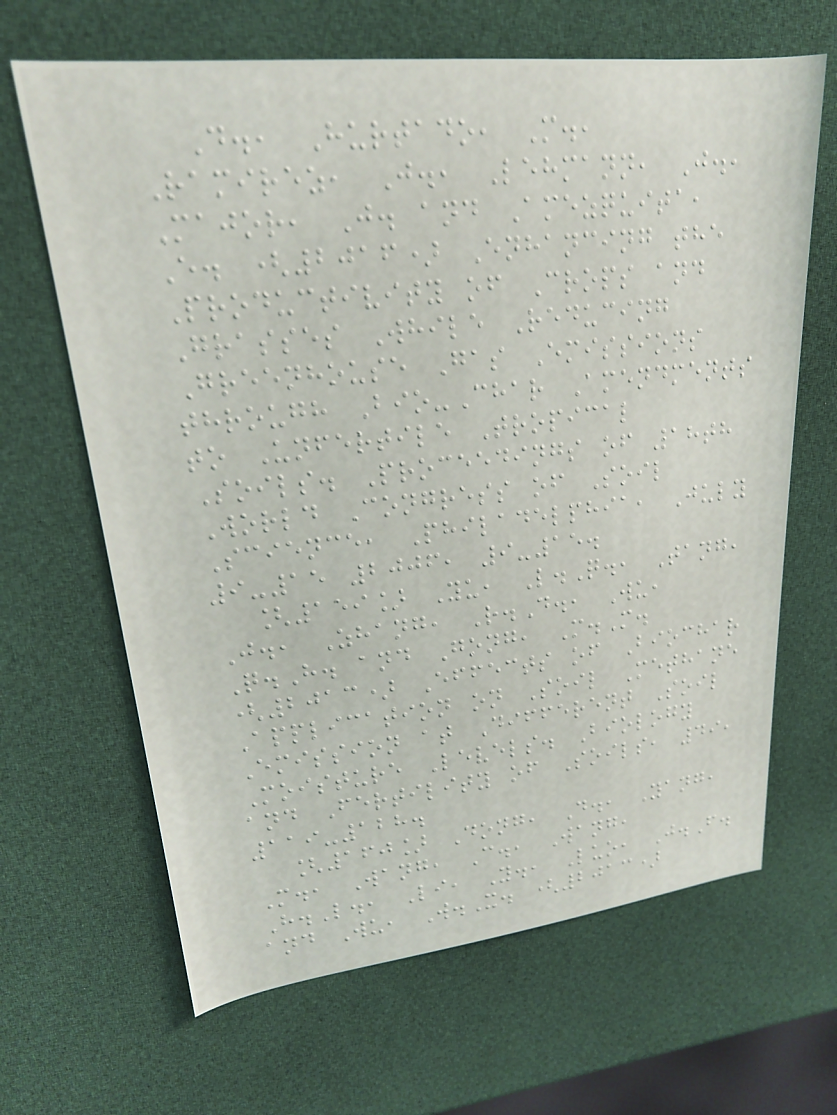D., Hurtado, M.,
Ramirez, J., Lehmann, J.,
Major, J. and Amezquita,
E. (2016) Enhancing the
Productivity of Crops and
Grasses While Reducing
Greenhouse Gas Emissions
through Bio-Char Amendments
to Unfertile Tropical
Soils. Proceedings of 18th
World Congress of Soil
Science, Philadelphia, July
9-15 2006, 9-15.
[159] Yu, L.Q., Tang,
J., Zhang, R.D., Wu,
Q.H. and Gong, M.M.
(2013) Effects of Biochar
Application on Soil Methane
Emission at Different Soil
Moisture Levels. Biology
and Fertility of Soils, 49,
119-128.
[160] Dong, D., Yang,
M., Wang, C., Wang,
H.L., Li, Y., Luo, J.F.
and Wu, W.X. (2013)
